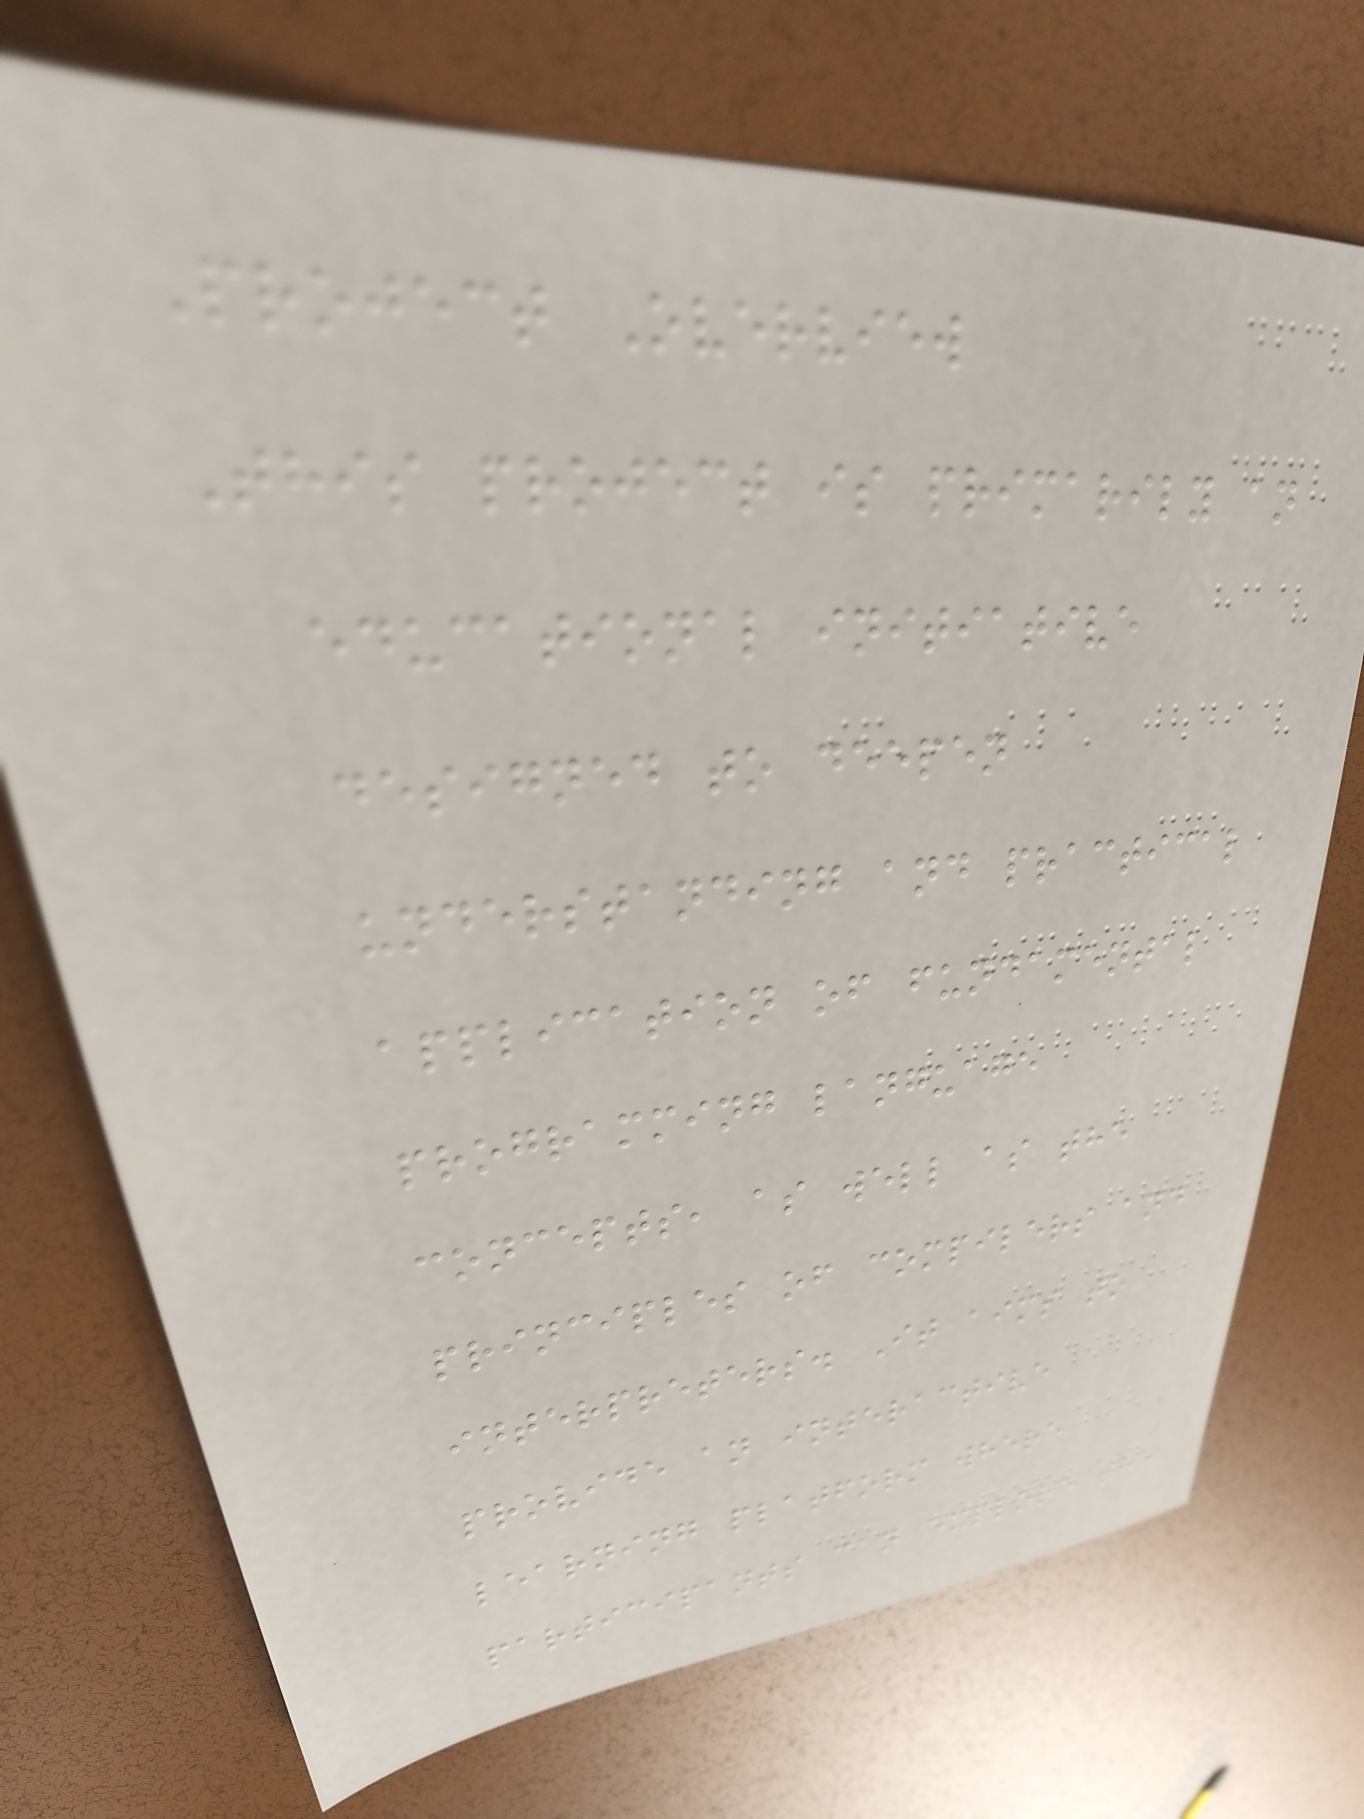Project Overview
This project is primarily an
educational initiative
designed to deepen
understanding and practical
application of fundamental
programming language
concepts, as well as the
principles of compilers and
interpreters. It aims to
provide an interactive
learning platform where
participants can explore the
